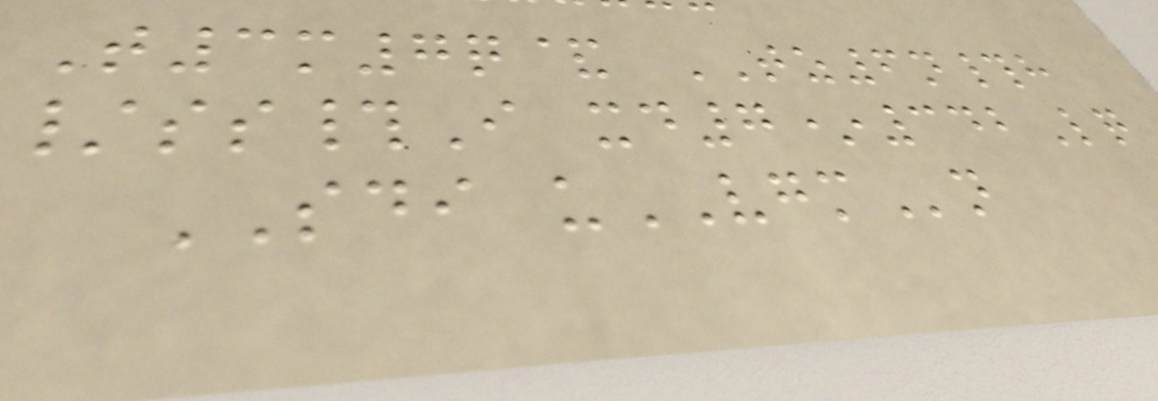T3m7q& TZ6n#h
/ss#I xd7*342Lq
SDI uVGMn
